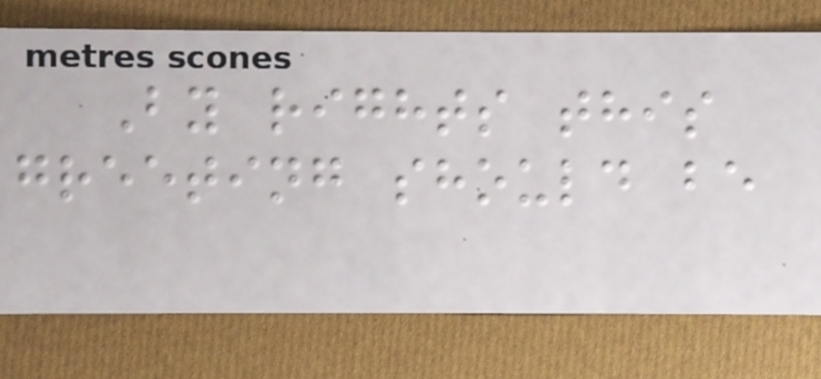By rights this
greeting should be
